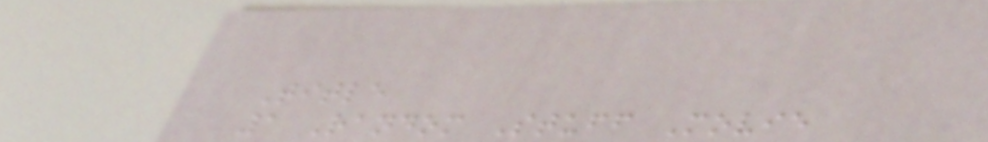Title
1 Random Stuff Movie
